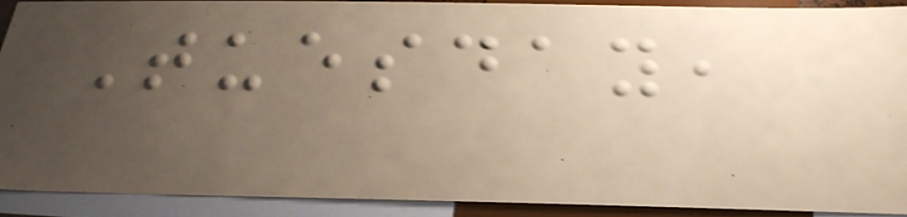Tuesday,
